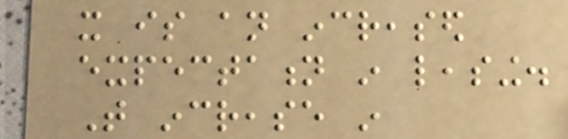it is an increased
expectation in leasing.
That increase in
